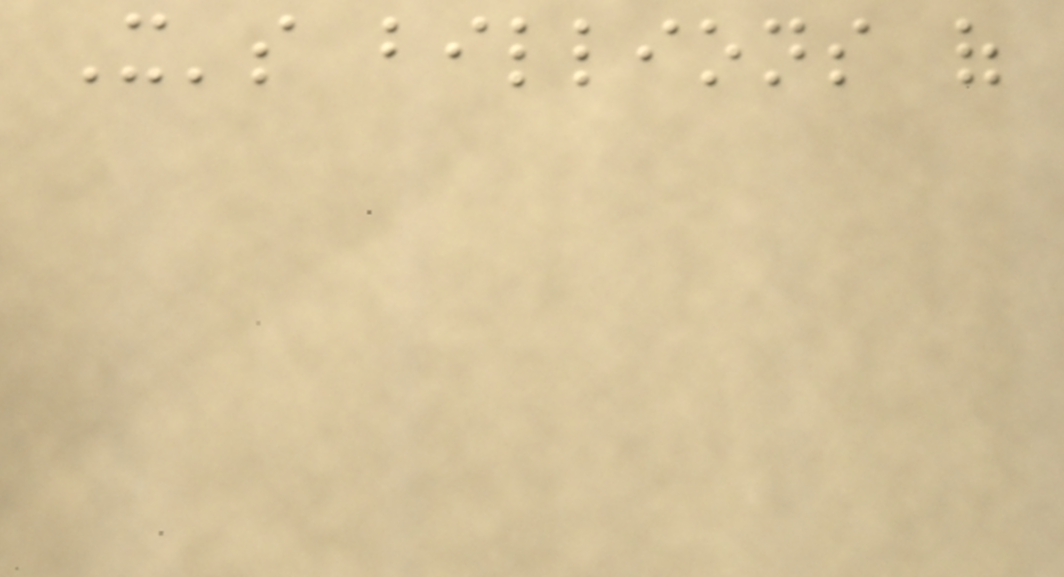It's billions of
